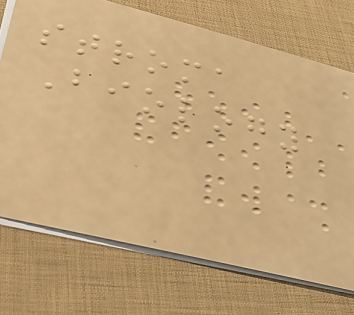stroma
Biology
